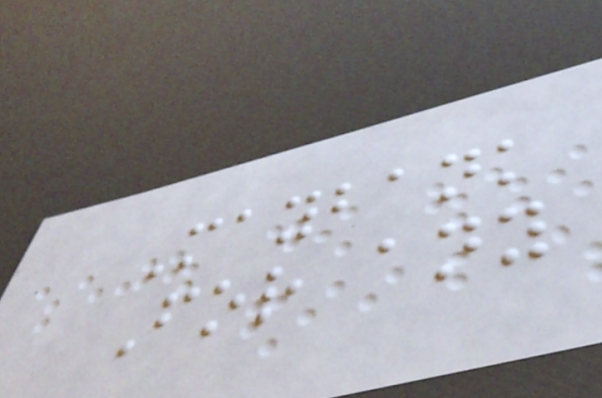Maybank
For any
